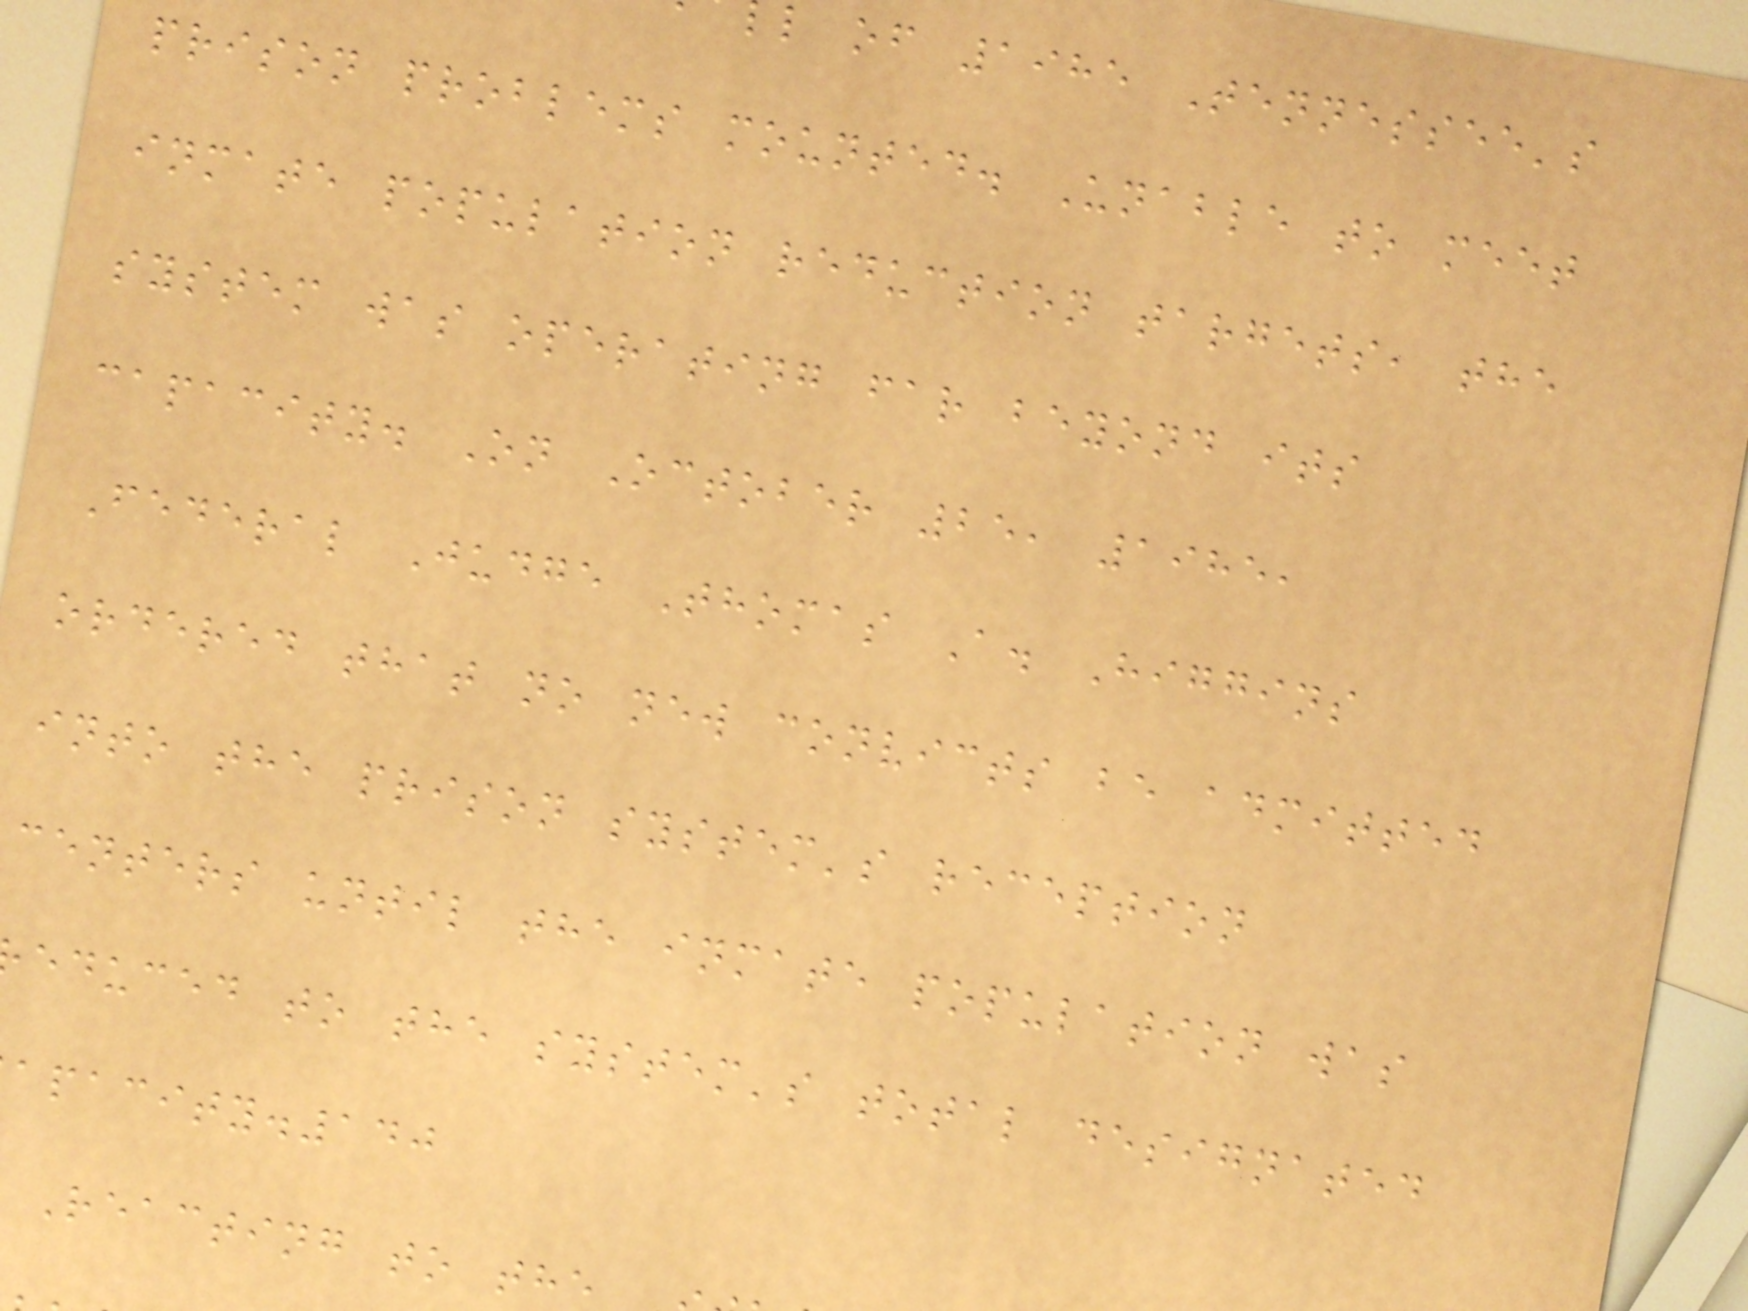l of 1985 Tennessee's
prison problems mounted. Unable to meet
inmate population reduction targets, the
system was operating far beyond its
capacity. On October 25, 1985,
Federal Judge Thomas A. Higgins
ordered that no new convicts be admitted
into the prison system's reception
centers until the inmate population was
educed to the system's total designated
apacity.140
Reacting to the
